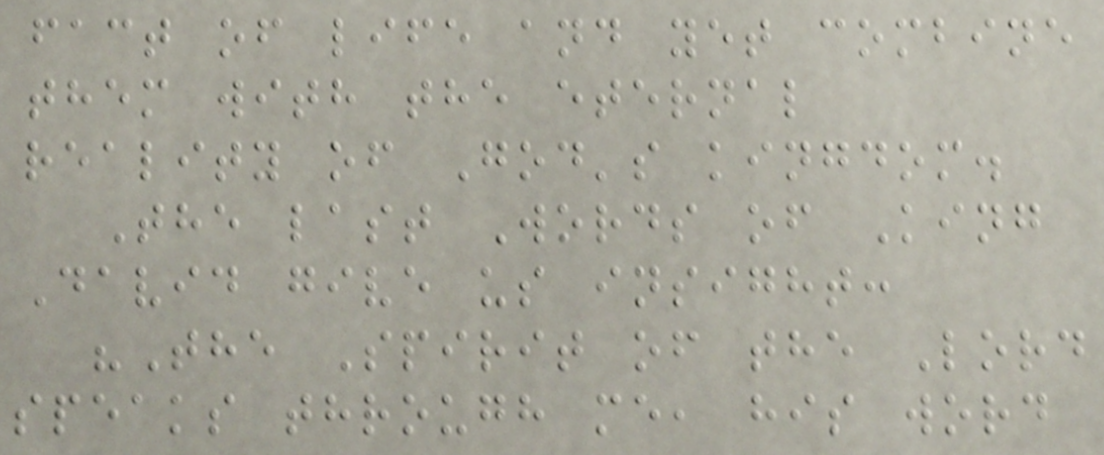fact of life and yet combine
them with the eternal
reality of God's kingdom.
The last Words of King
David give us insight:
"The Spirit of the Lord
speaks through me, his word
